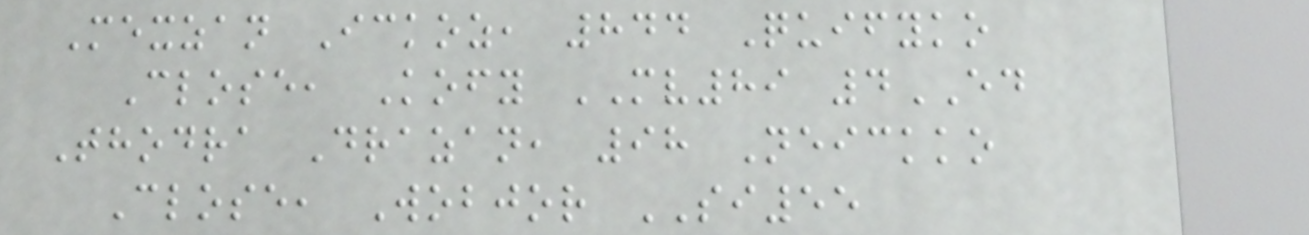Mexzan Ickoz, 844 Quifyko
Close, Kofy MV89 4ED
Thodra Drazan, 98 Neickko
Close, Wobjor SI55
